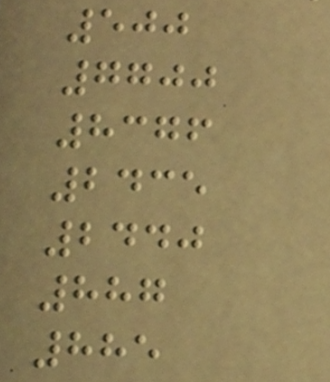500
7700
8376
2435
2440
887
885
